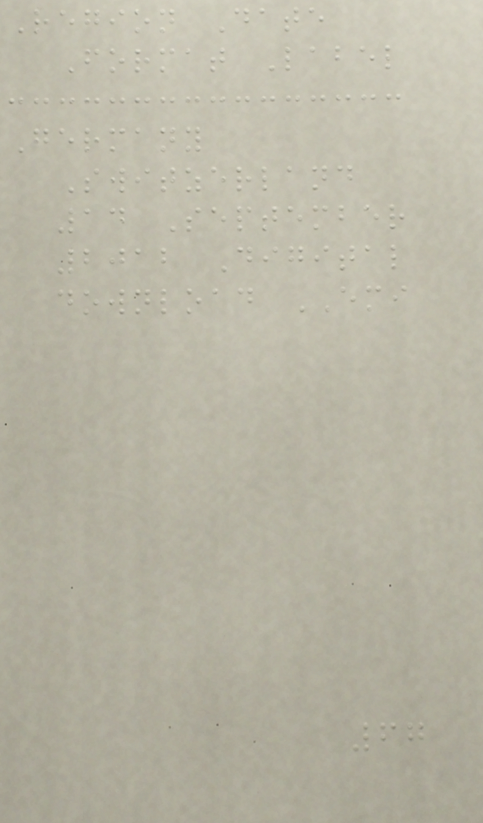Region Date
Format Label
Germany
Switzerland
14 September
2012 Digital
download EMI
67
